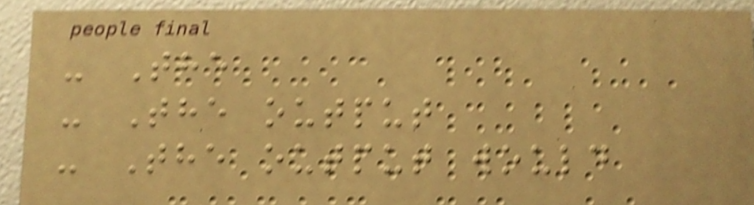- The
- The output
- The output would
